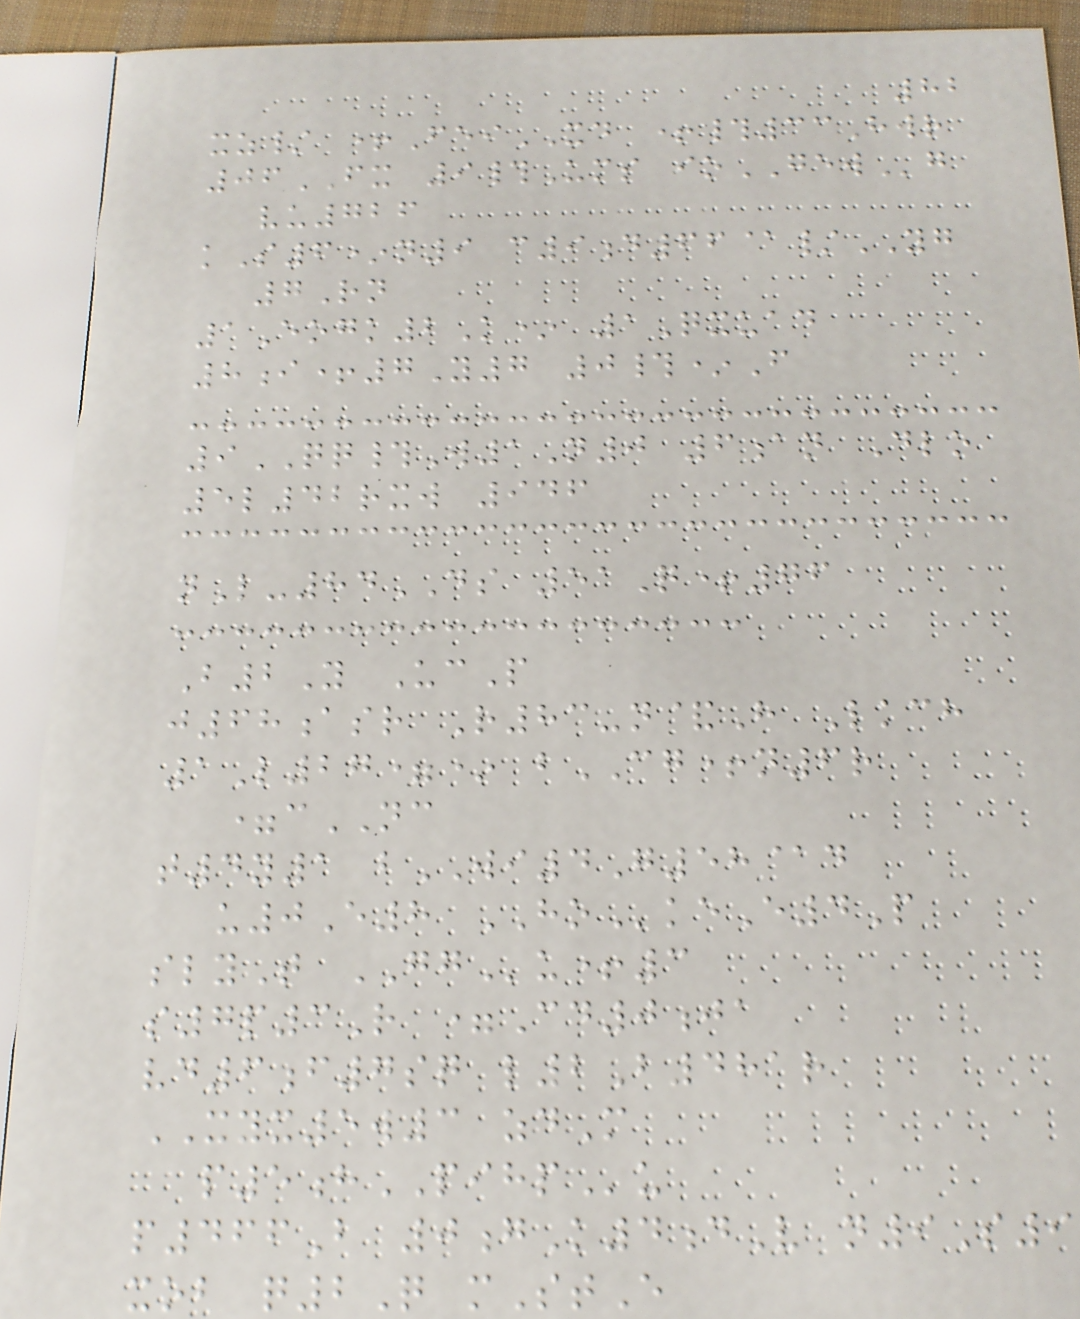82
xz/ +FeiXD +#33Hwr
06FX 9#Ums ioGEWg
vu726
kS6*n9 c9d66@/YG
7Rn
1Eogk2K* 1Qxuad
8i+7Y7 0#*F
9QQ#W1N0 6an Dlo
5l42rxw 946
nL-84DS 51Q+76
B2Y UcP
j68asr R83-n&H Lkch
1L27=* bCG+n6r
=cNC
t4y1 bWI4G58@d
u0E8 HOkeE4P
slyT GGu+3
s7p3R =Cd0ja
vd6f7sq l2B481r
XYX5w3 zdM
p5hPIHPu
p466B 0gK4dV n9S9
xob q2Q mStE
